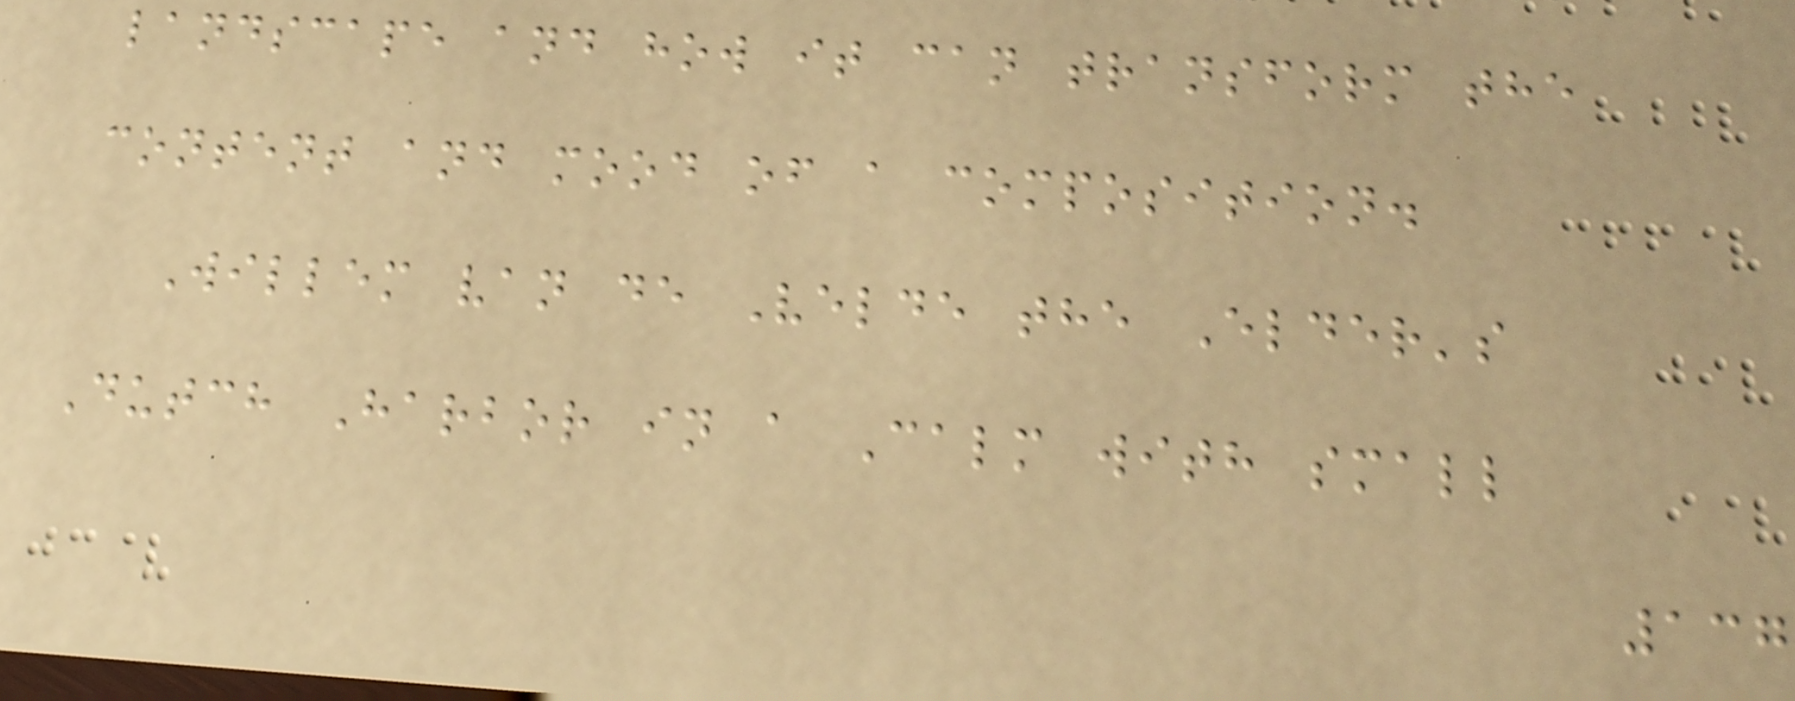landscape and how it can transform the
content and mood of a composition.
Willem van de Velde the Elder's
Dutch Harbor in a Calm with small
137
